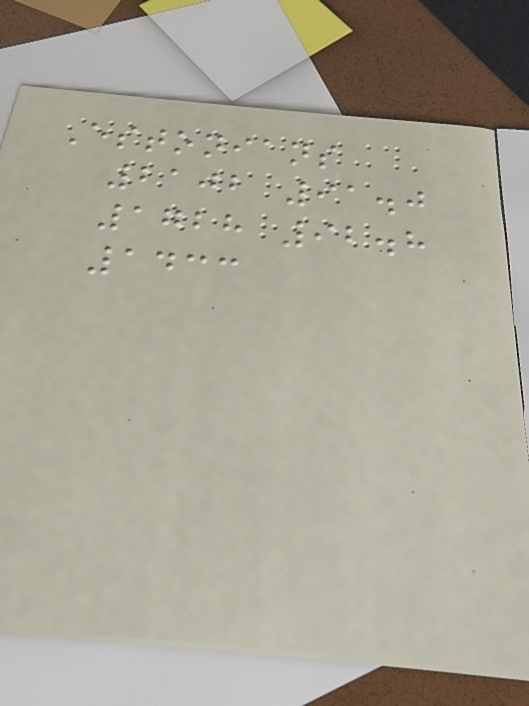Estonians
2102 91.0
1728 92.8
1433
